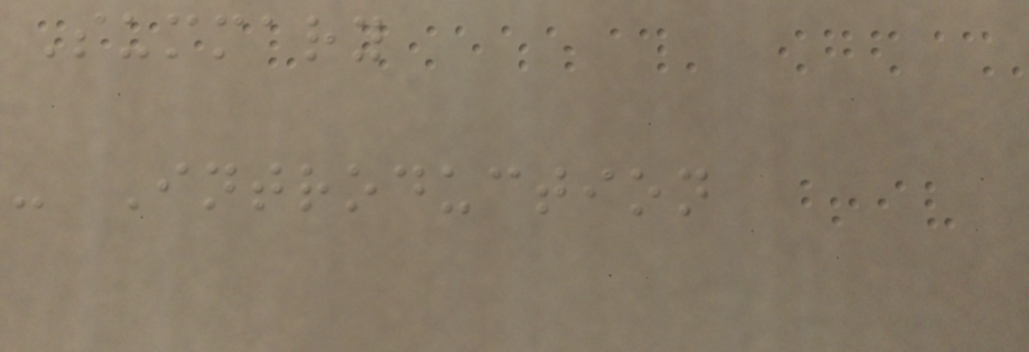Summary
- Introduction
